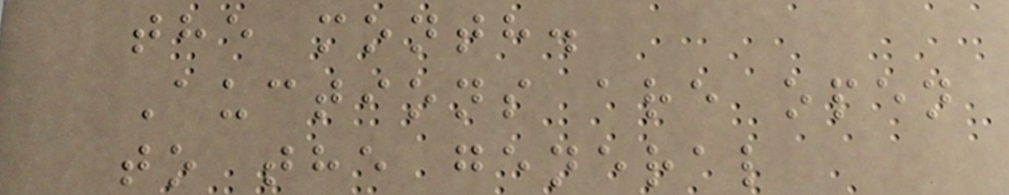the month.
Auctions are open
to the general
